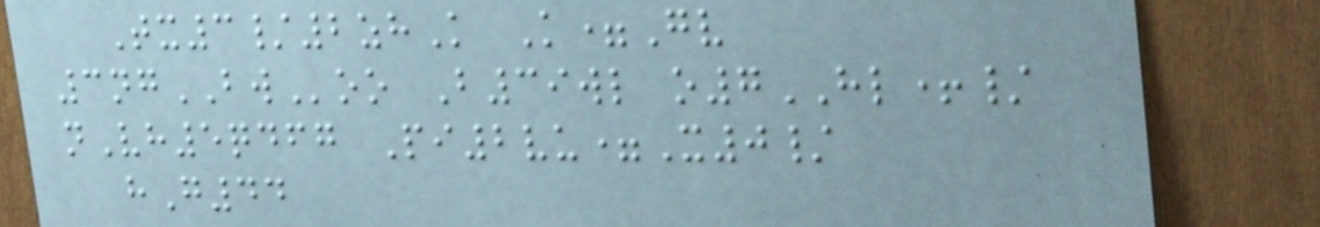Tx3/2zhK K=Gv
3ngBWoo B39wl o7HL+/
nVh5qdfg Pi2vu=X0/
hG44
